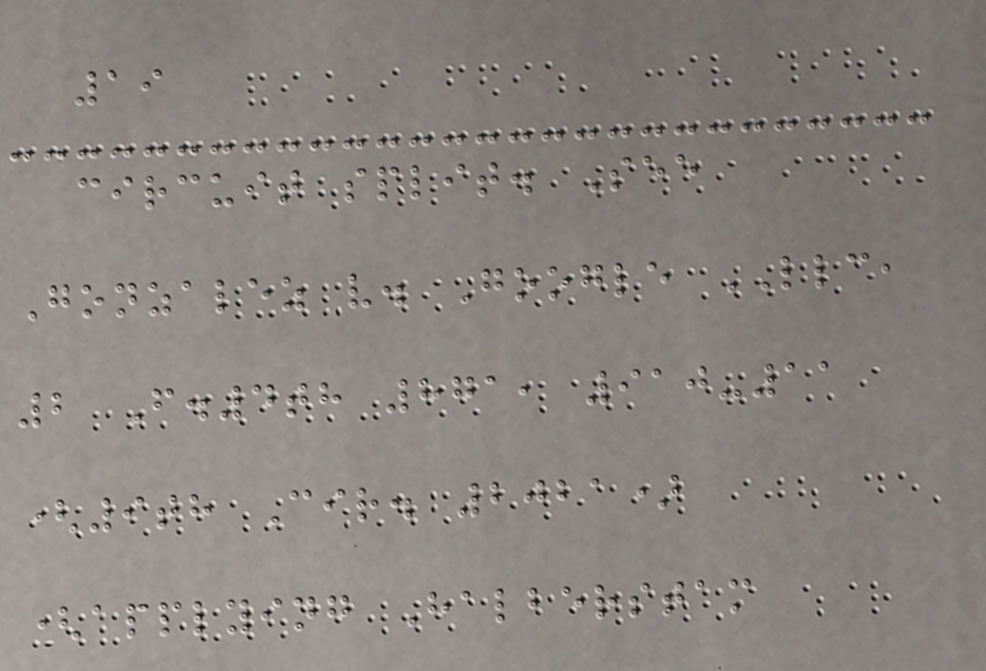19
circuit split. See
Gonzalez v. Google LLC,
2 F.4th 871, 910-11
(9th Cir. 2021)
(applying Halberstam
